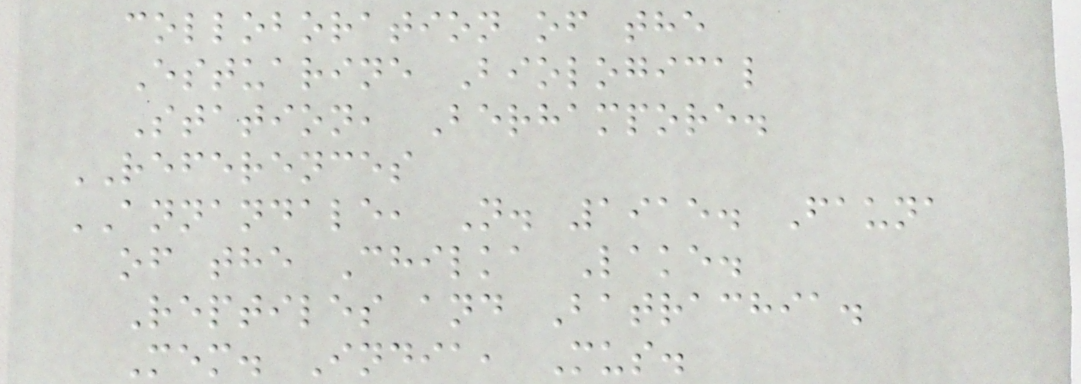colloboration of the
Estuarine Biological
Station, Berhampore.
REFERENCES
ANNANDALE, N. 1915. Fauna
of the Chilka Lake.
Reptiles and Batrachia.
Mem. India, Mus.
